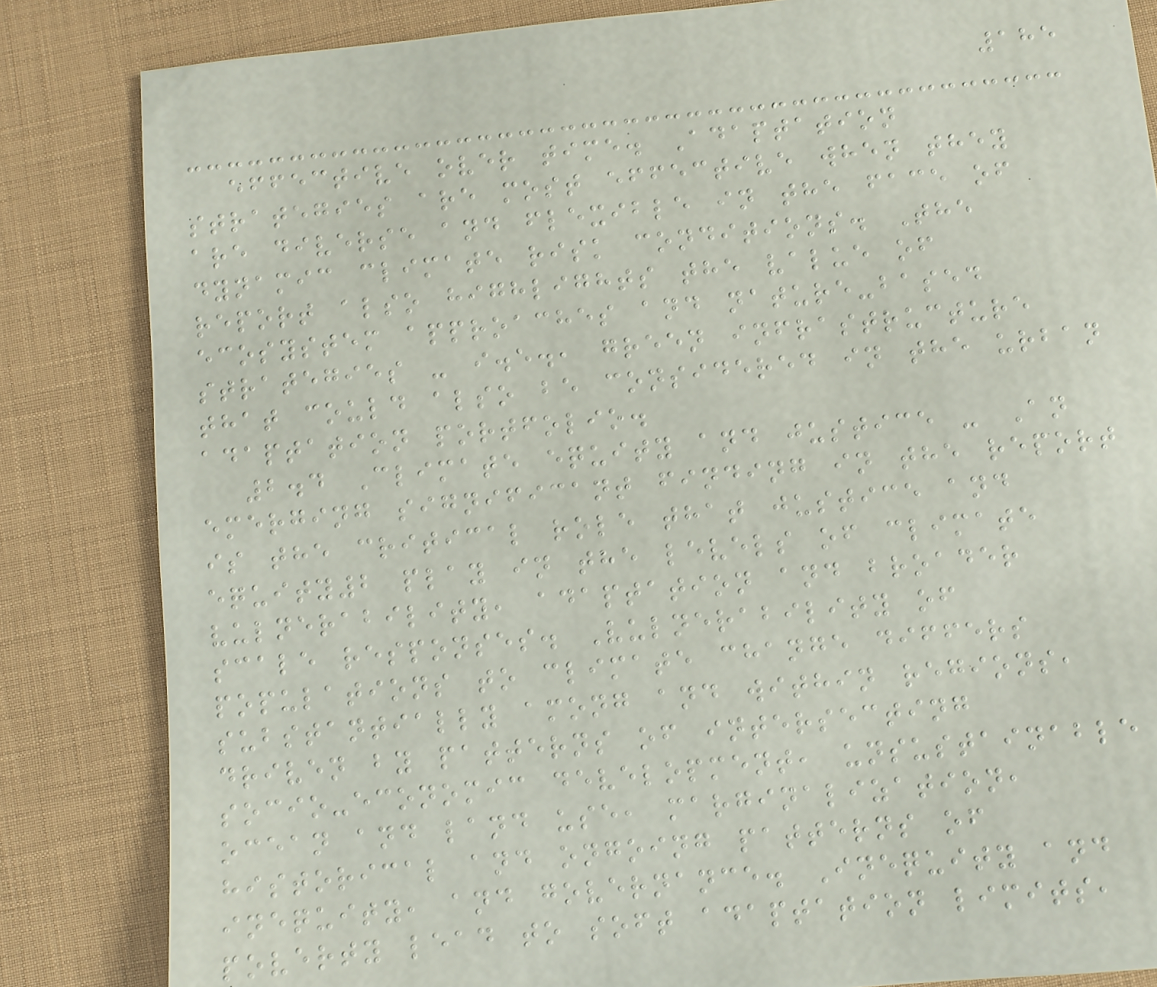185
effective over time. Adaptation
strategies are most effective when they
are diverse and flexible in the face of
dynamic climate risk conditions. The
report also highlights the value of
ecosystem approaches and nature-based
strategies - i.e., green infrastructure
that could also be considered in the urban
adaptation portfolio.
2.4 Climate equity and justice - An
emerging significant finding in the report
is the critical role that justice and
equity2 play in the levels of climate
vulnerability, adaptation and broader
scale responses. Vulnerability of
populations to climate change differs
substantially among and within regions,
driven by patterns of intersecting
socio-economic development, unsustainable
ocean and land use, marginalization,
historical and ongoing patterns of
inequity, and governance. Inequity and
poverty lead to soft adaptation limits,
